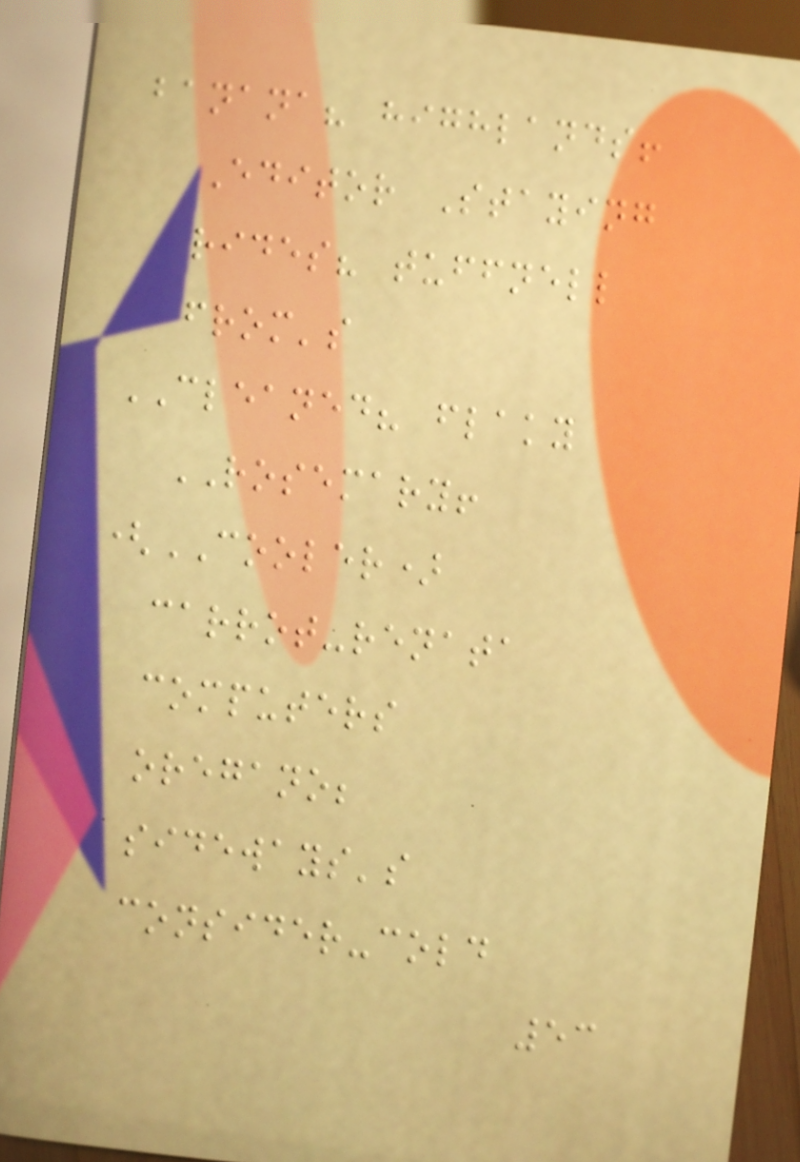banana? highlands!
Editor Staying
rides? tuffnell
from's
CLEANED? flaky
ROSEMARY!
(COOLER)
carrot-renata
computers
oregano;
sideways's
consider-cold
53
